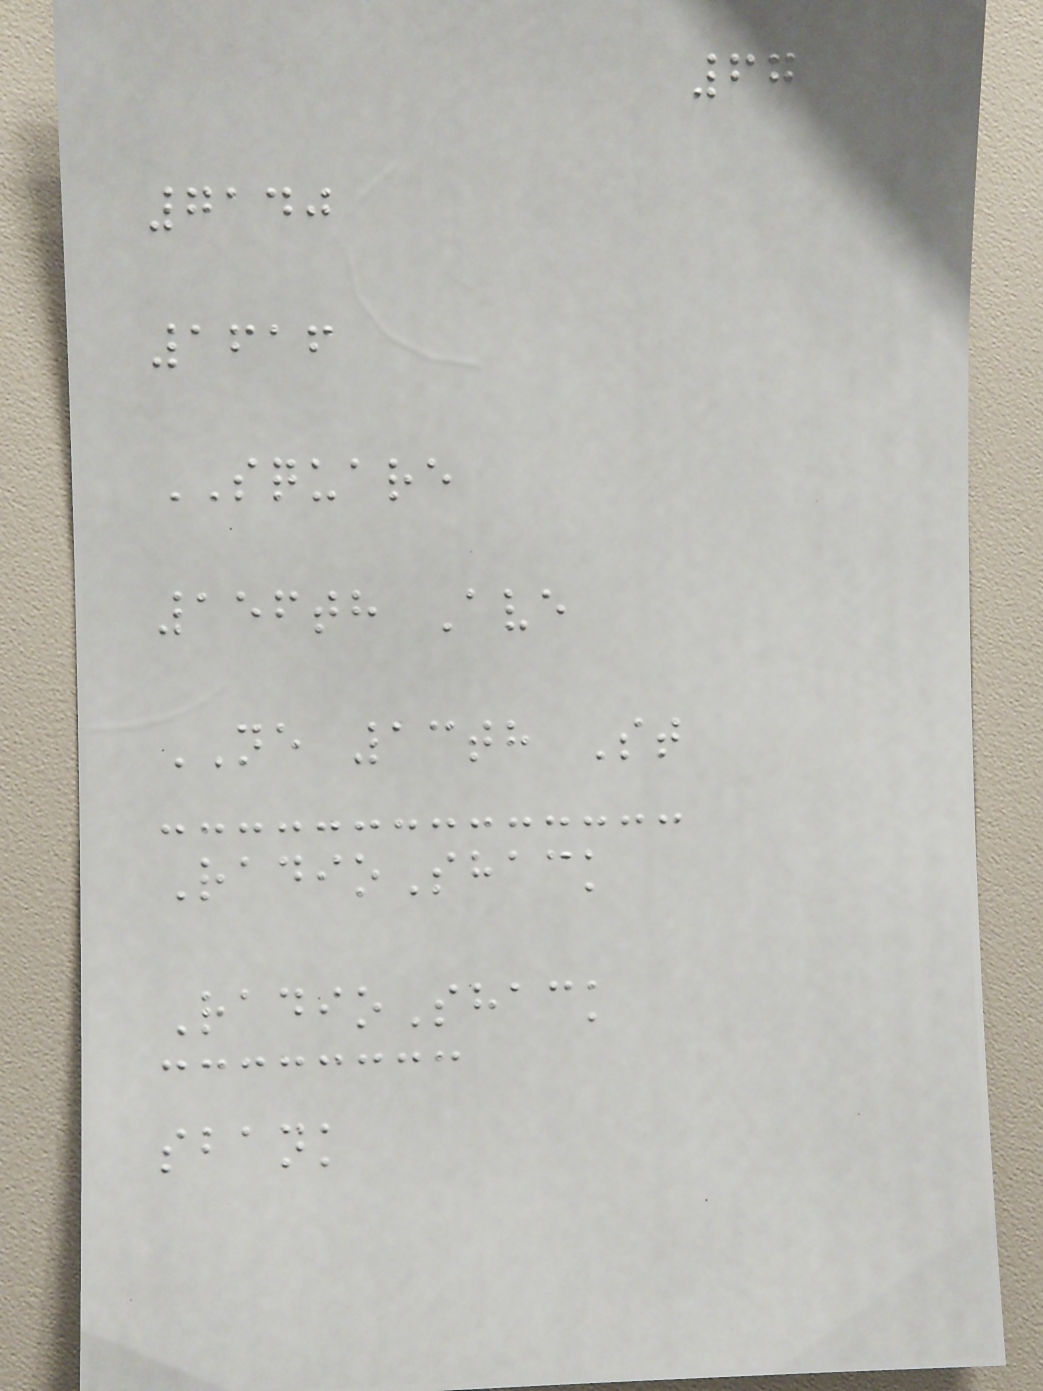67
7140
1616
SQUARE
156th Ave
NE 13th St
RadioShack
RadioShack
sbank
